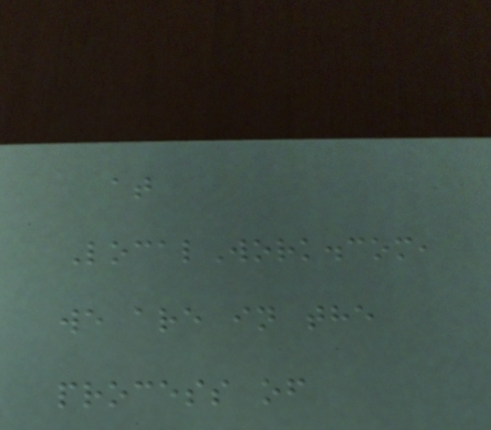at
LocalWork.com,
we are in the
process of
